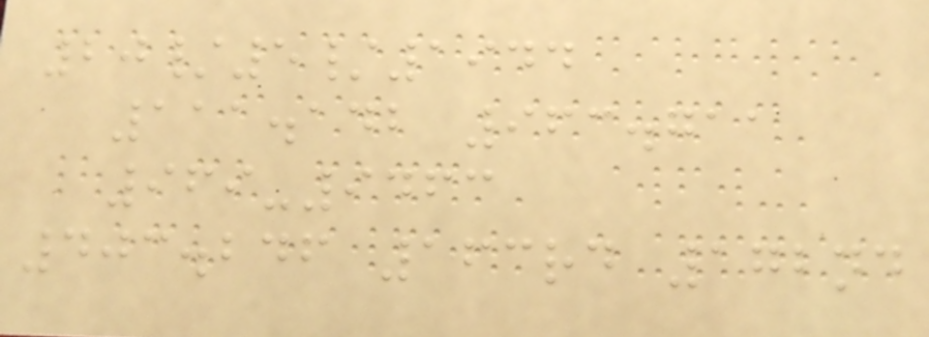20/5/1944
111.142 963.711
969-9463
403.246 163rd 172nd
